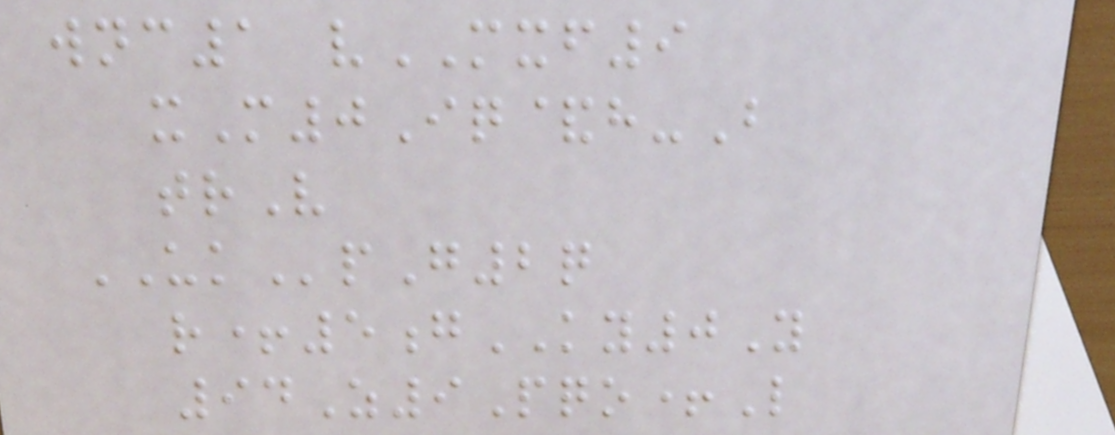wnc1 vMXF9
xM0Iq&h-B
trV
UKpG2q
r+5gKY0Y
94Z9Pqo+L
